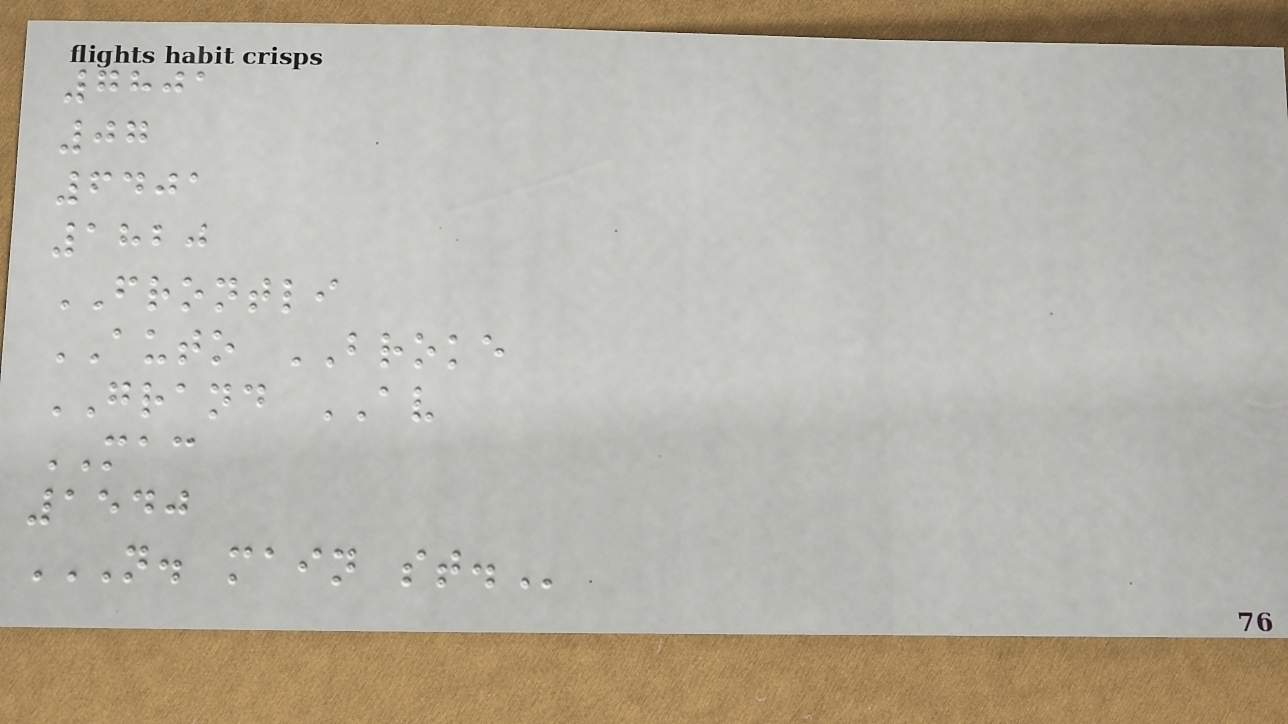7801
07
6401
1820
FRONTLI
AUTO BROKE
GRAND AV
MAC
1540
N. MAIN ST.
